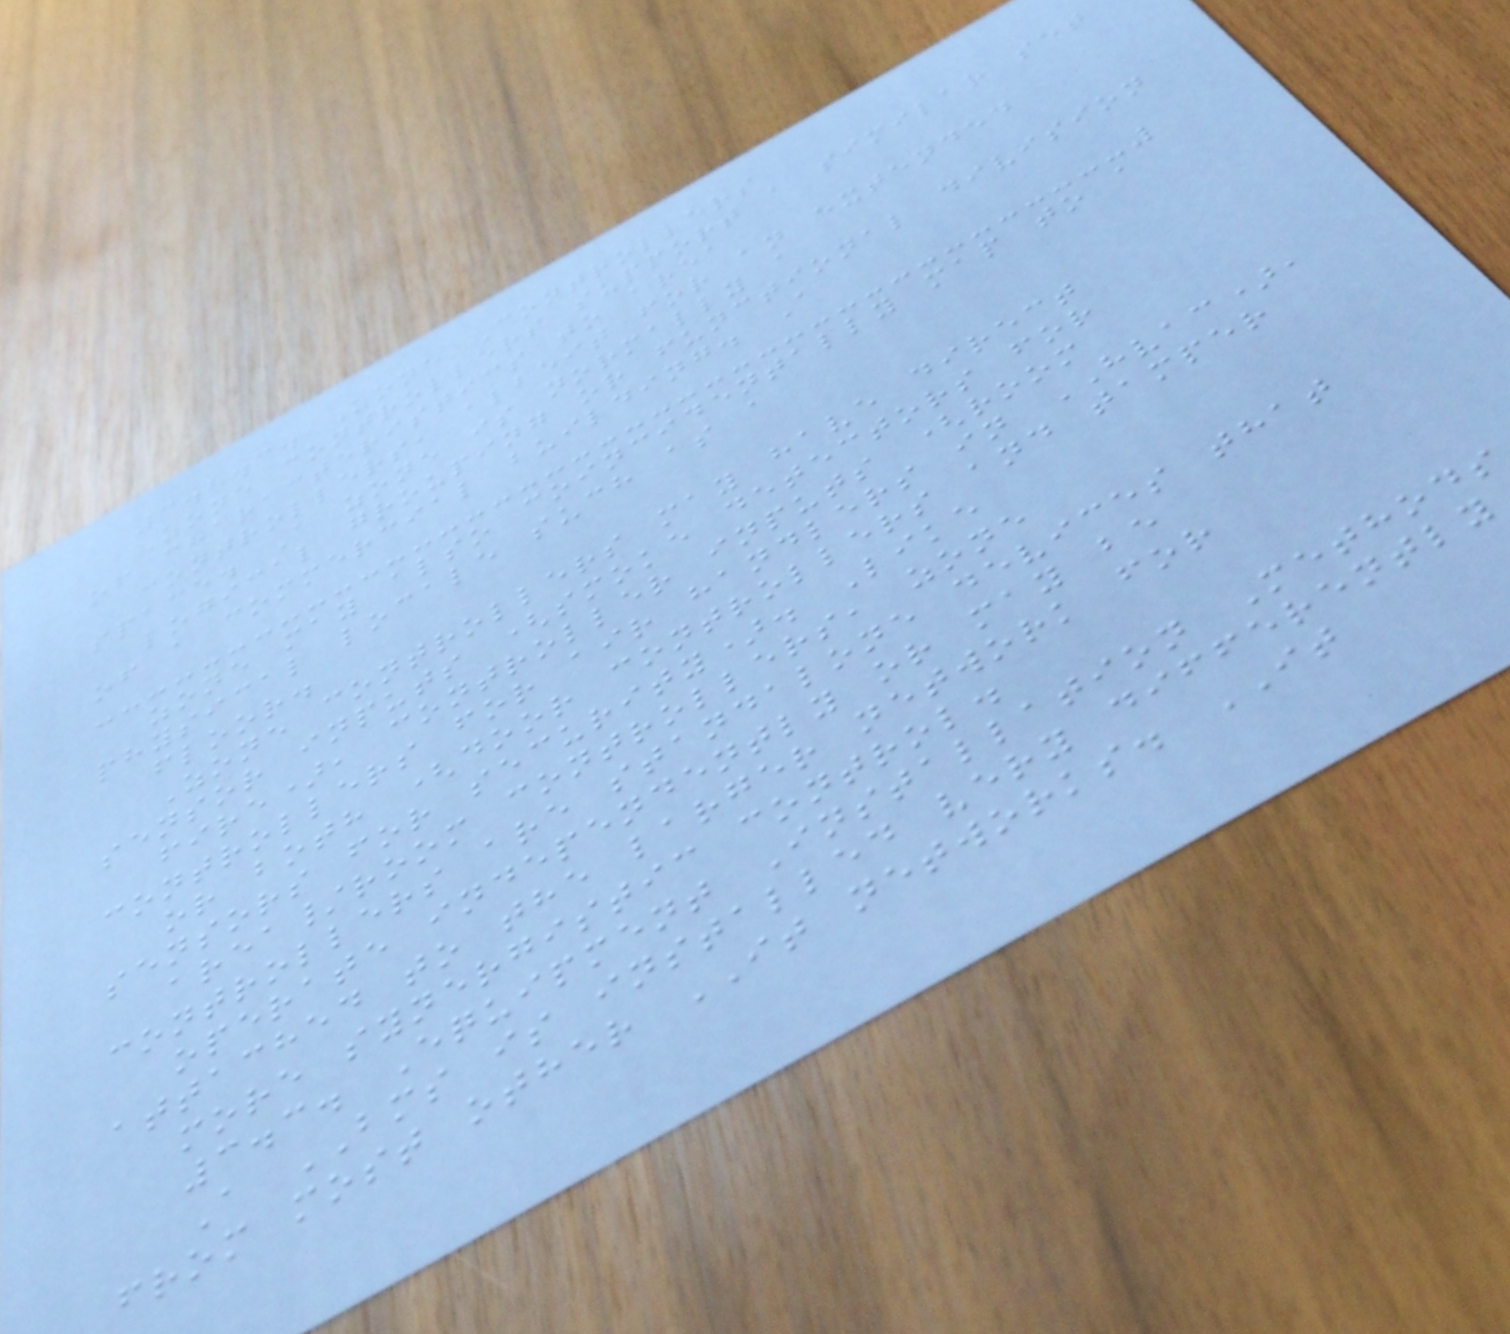3.2.3. Zone Controllers
Zone controllers support a similar set
of characteristics to area
controllers, albeit for an extended
space. A zone is normally a
logical grouping or functional division
of a commercial building. A
zone may also coincidentally map to a
physical locale such as a
floor.
Zone controllers may have direct
sensor inputs (smoke detectors for
fire), controller inputs (room
controllers for air handlers in HVAC),
or both (door controllers and tamper
sensors for security). Like
area/room controllers, zone
controllers are standalone devices that
operate independently or may be
attached to the larger network for
more synergistic control.
3.3. Equipment Installation Methods
A BMS is installed very differently
from most other IT networks. IT
